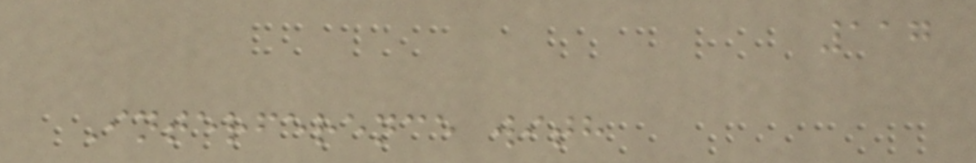117
Interference with
